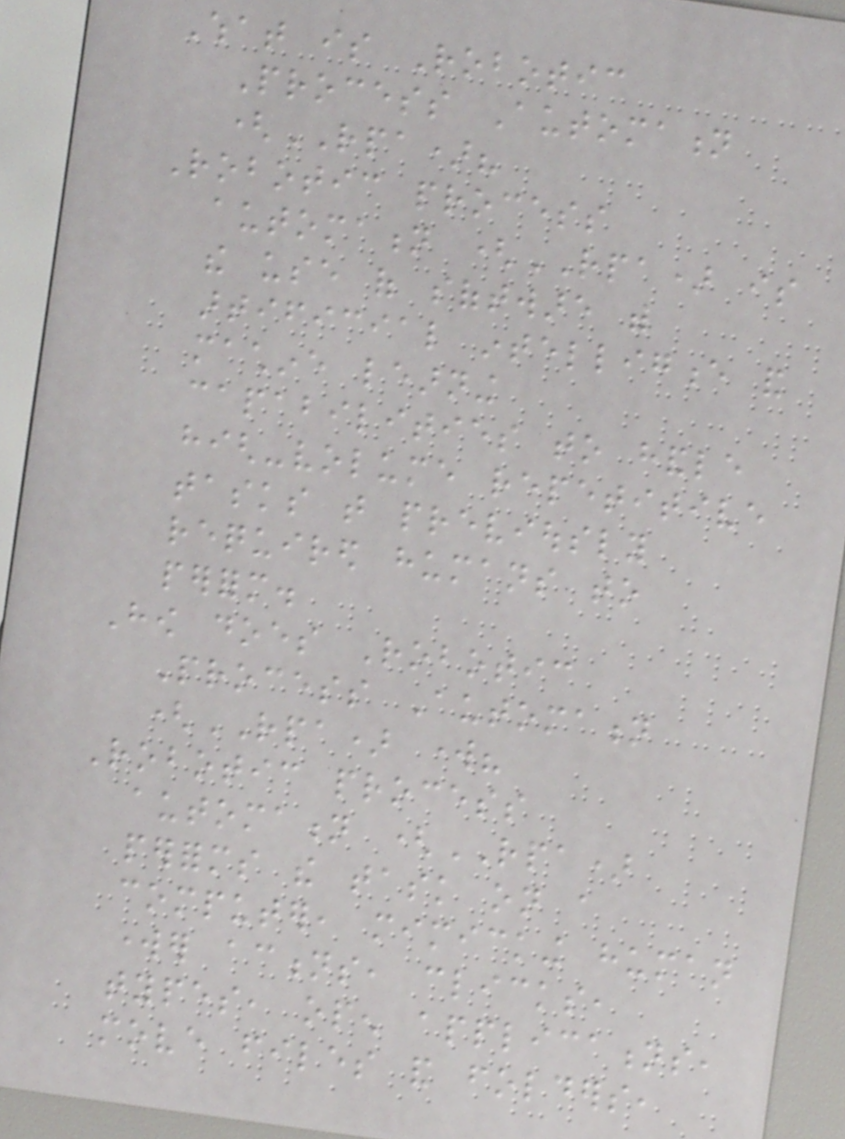What is Robotic
Process Automation
(RPA)?
Robotic process
automation (RPA) is
the use of software with
artificial intelligence and
machine learning
capabilities to handle
high-volume repetitive
tasks that previously
required humans to
perform.
How does Robotic
Process Automation
(RPA) work?
Robotic process
automation (RPA)
performs the task on a
computer, mimicking human
worker actions, clicks,
types, open applications,
move files and folders,
